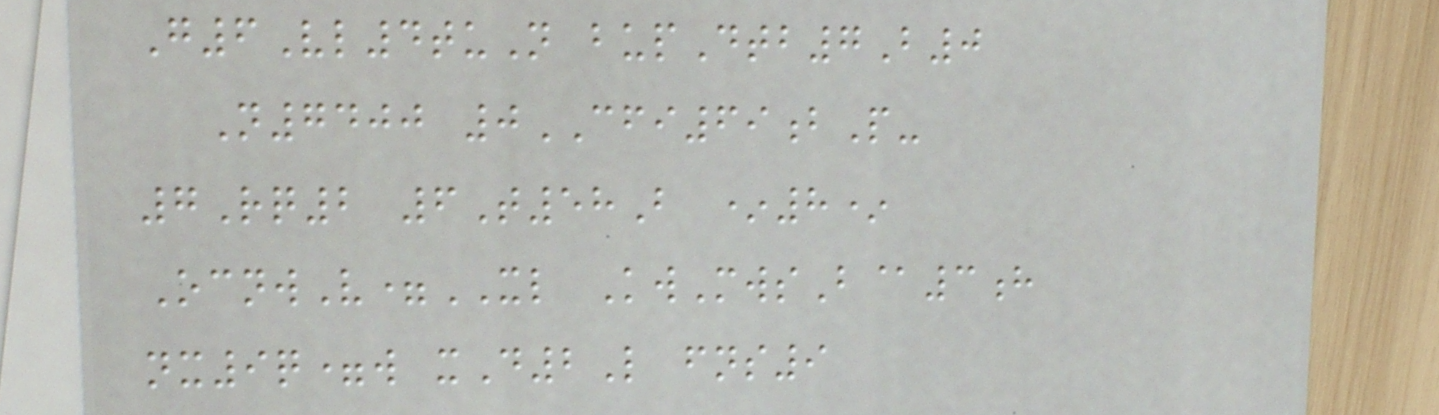G6Vl4tuN bupDtb7B0
N7400 0CFI69bP-
7Rq2 6T58B *8*
OcnwV=XL KwMwsB@3h
nx9q=w xD2L fns9
